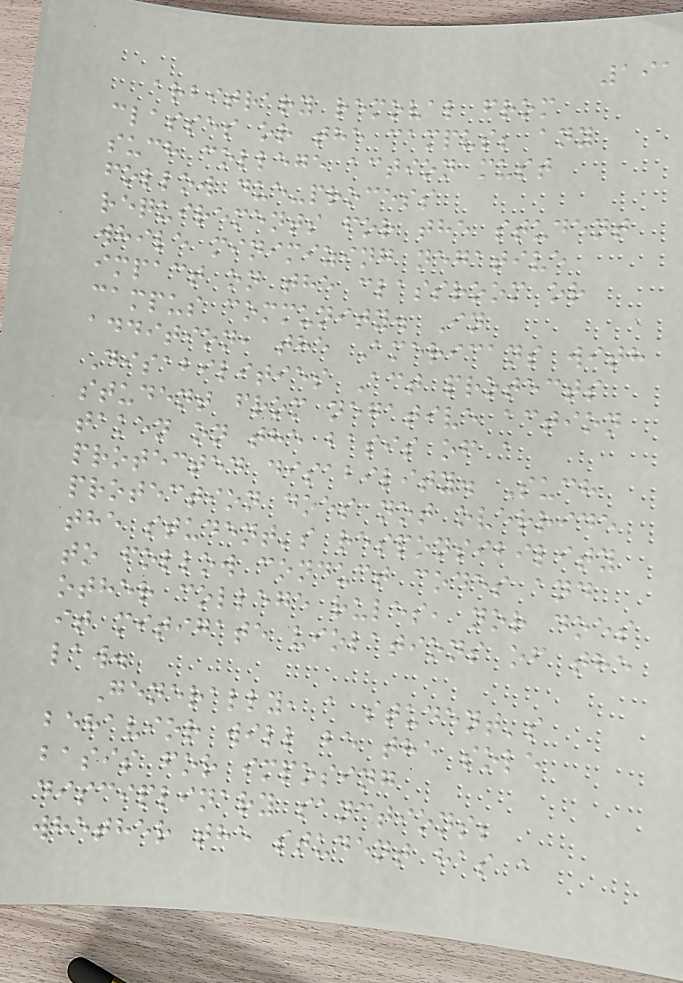191
arbitrary removal from
classes or the campus; any
such college action must
follow due-process
requirements for the student
while minimizing negative
impact on the classroom or
campus community. In
addition, the Americans with
Disabilities Act protects
student from negative action
taken on the basis of a
protected disability. Such
protection does not override
the student's responsibility
to follow conduct codes and
other college rules, nor does
it mitigate violations of the
law.
Generally, a student's
behavior will be the sole
basis for imposing
disciplinary sanctions;
whether the student has a
